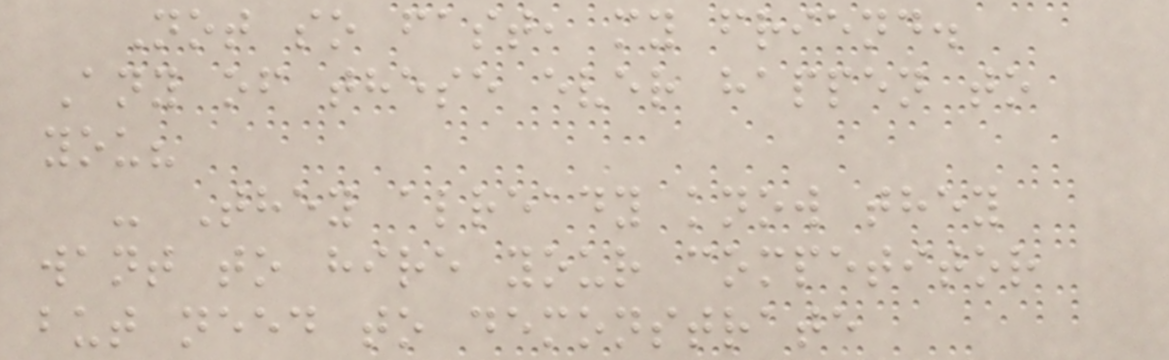Not so fast, my friend.
Any of these ever happen to
you?
- They already know they
want to hire your competitor
but need to demonstrate
